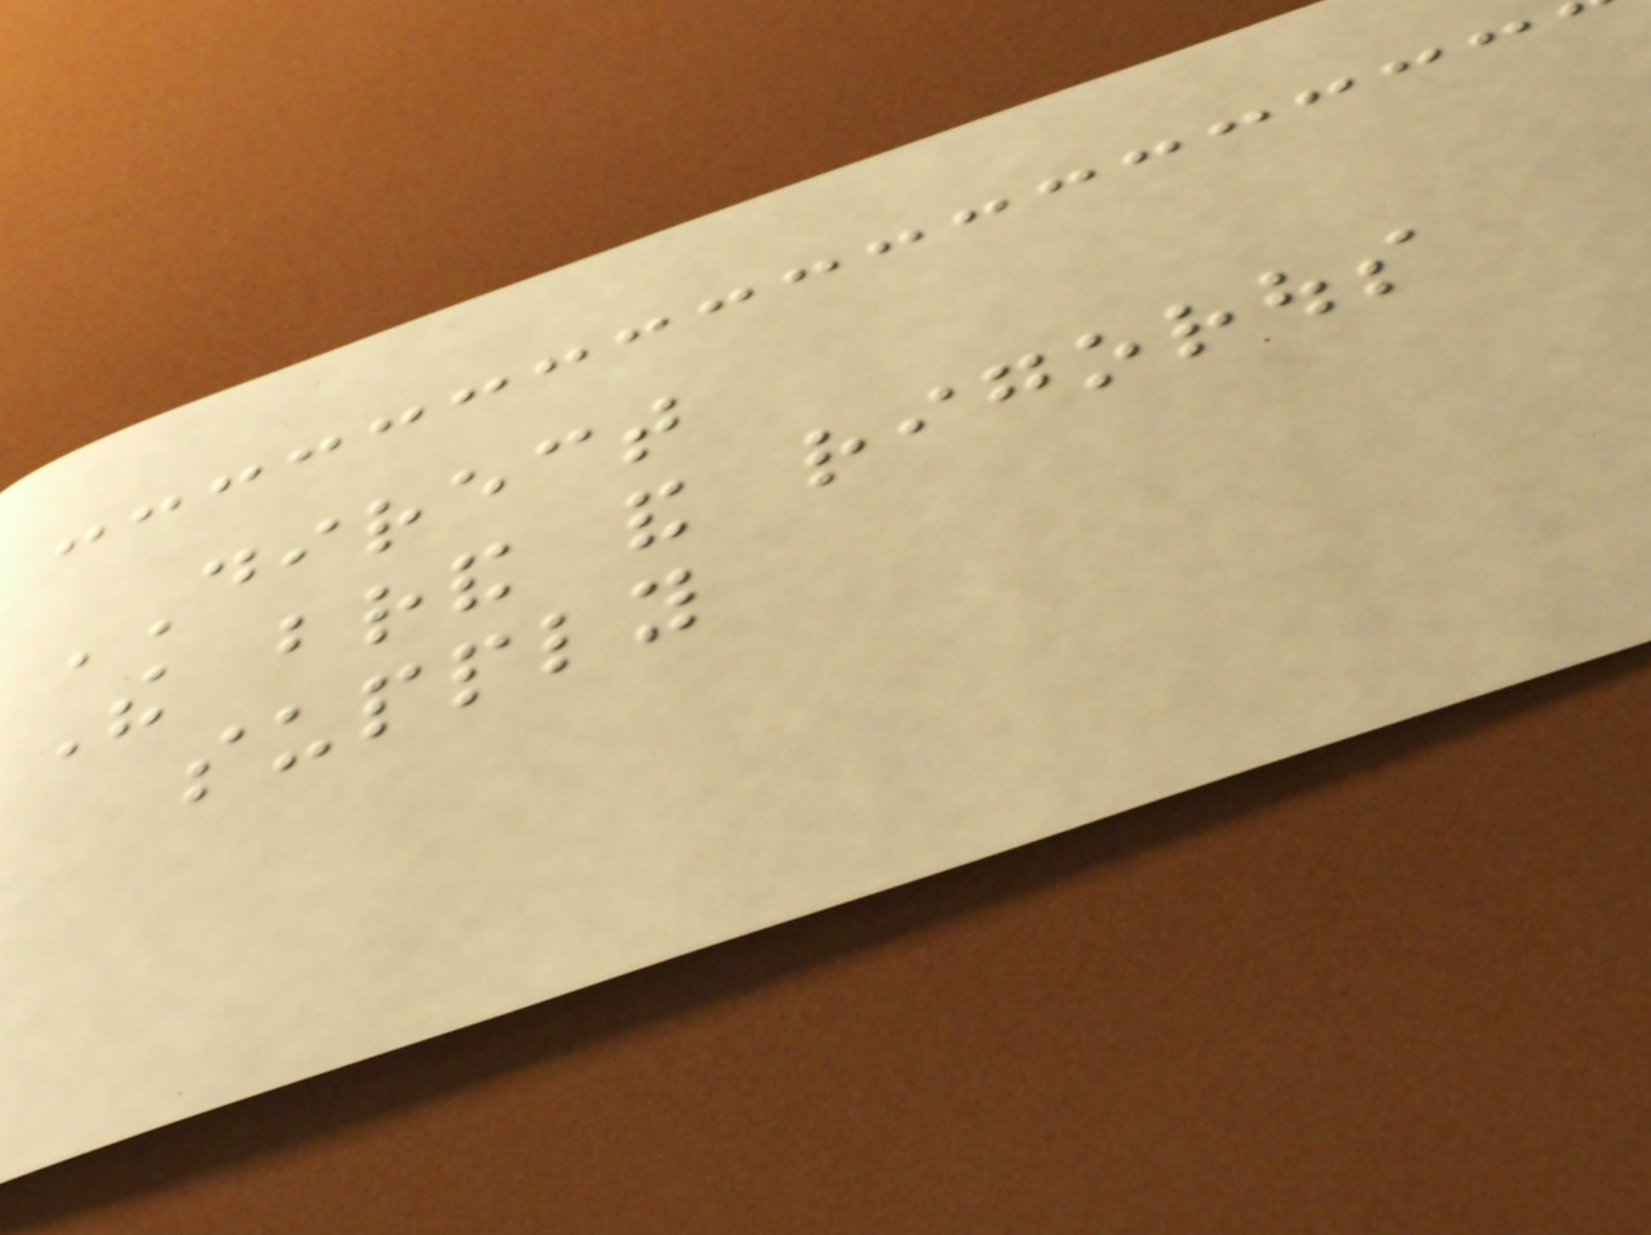DIRECT
The brand and rigorous
supply
